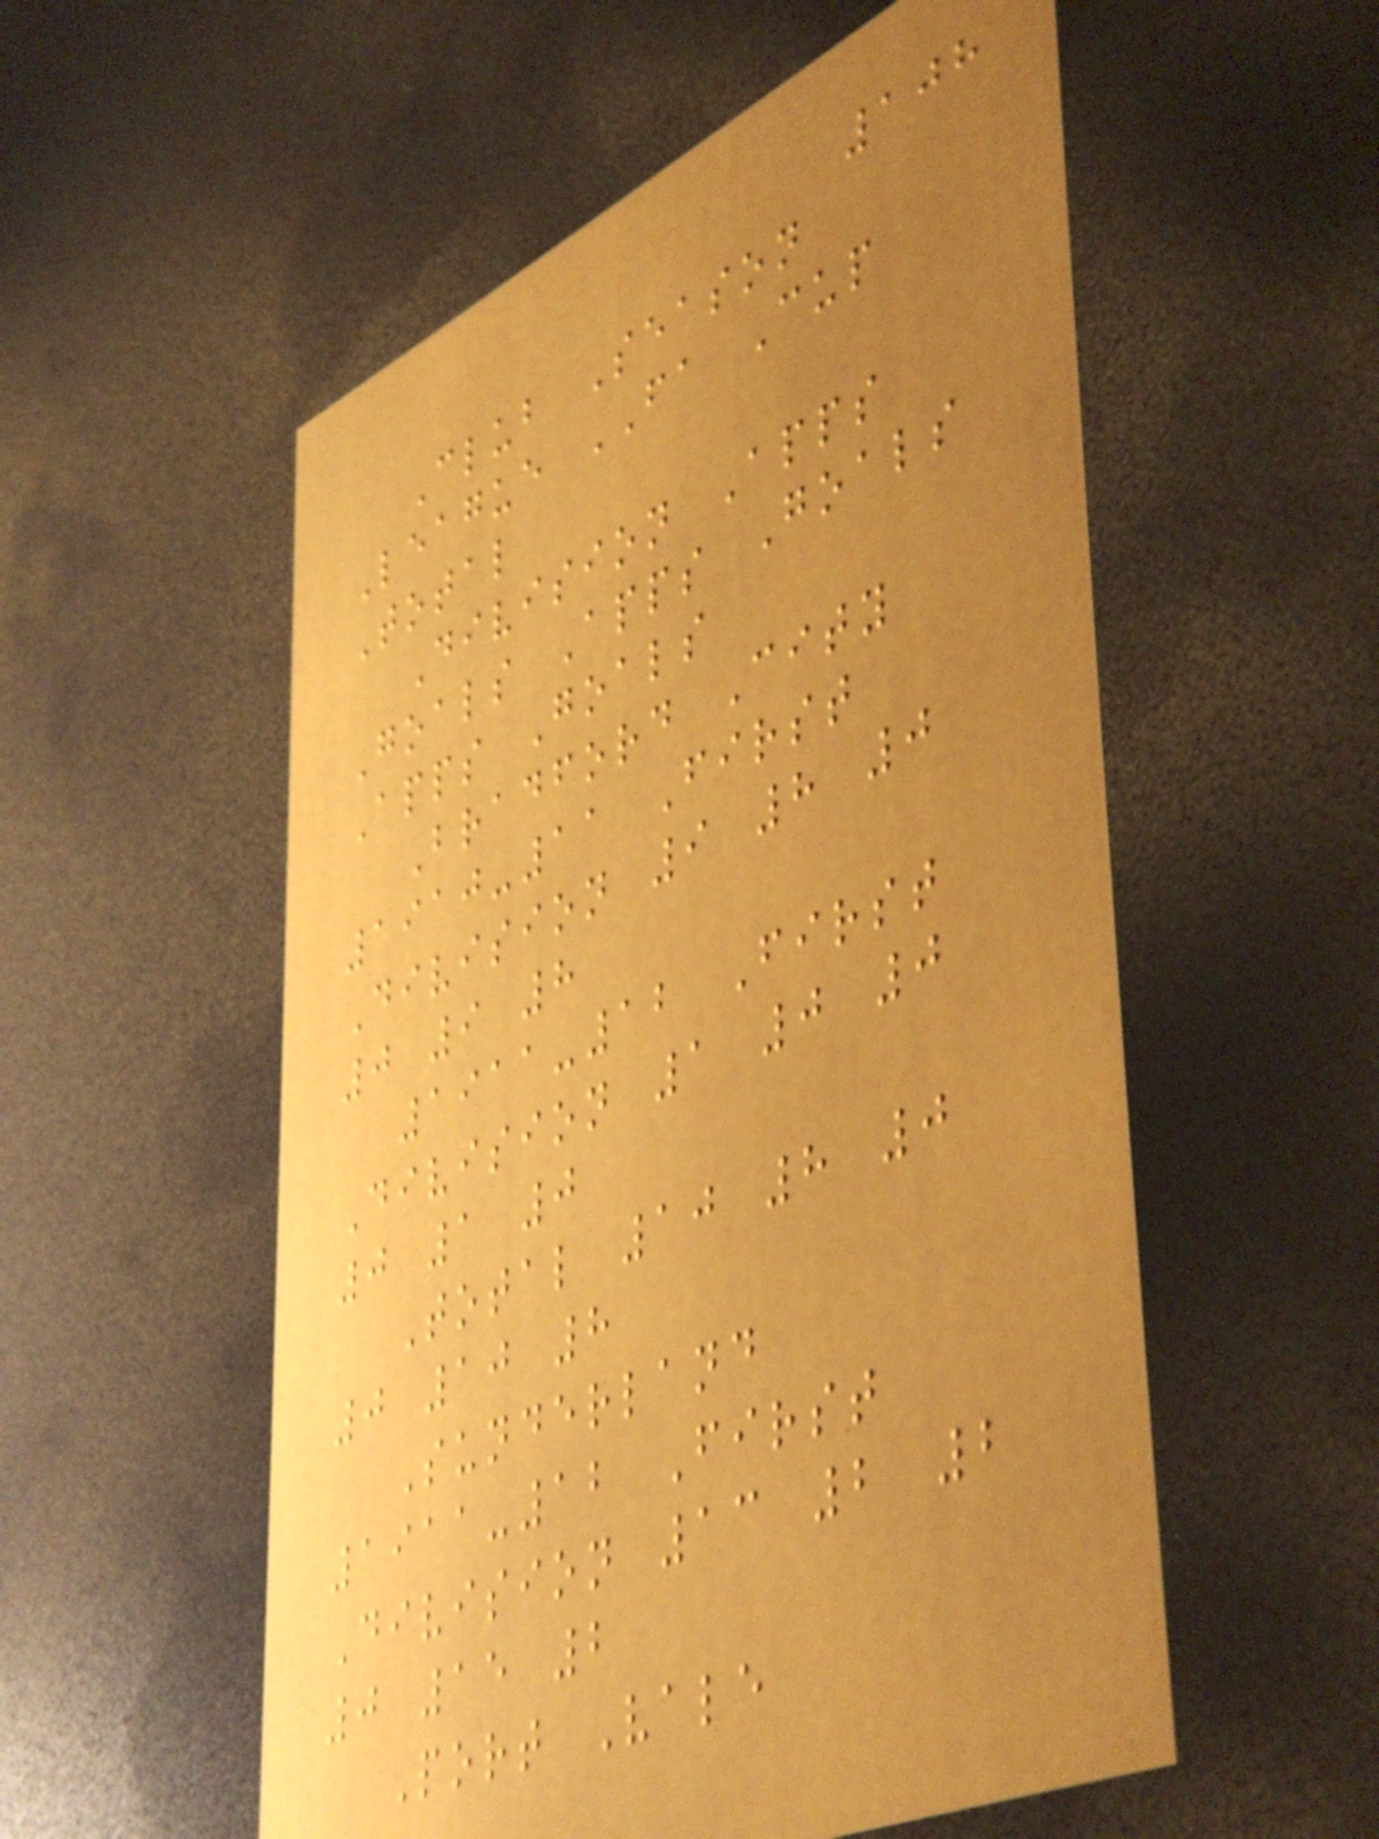108
Club Season
League FA Cup
Total
Division Apps
Goals Apps Goals
Apps Goals
Bradford City
1910-11 First
Division 9 8 0
0 9 8
1911-12 First
Division 1 0 0
0 1 0
Total 10 8 0
0 10 8
Sunderland
1911-12 First
Division 13 2 2
0 15 2
Port Vale
